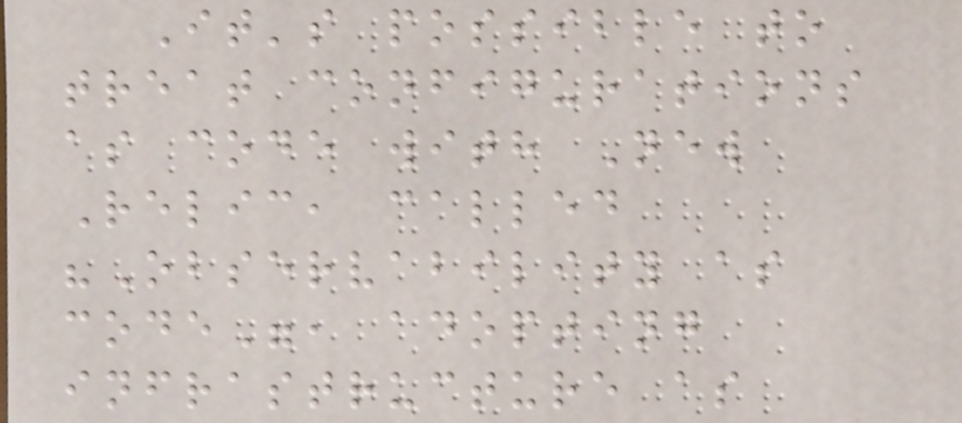It's possible to
treat configurations
as code with New
Relic, called
"Observability as
code", adopting
infrastructure as
